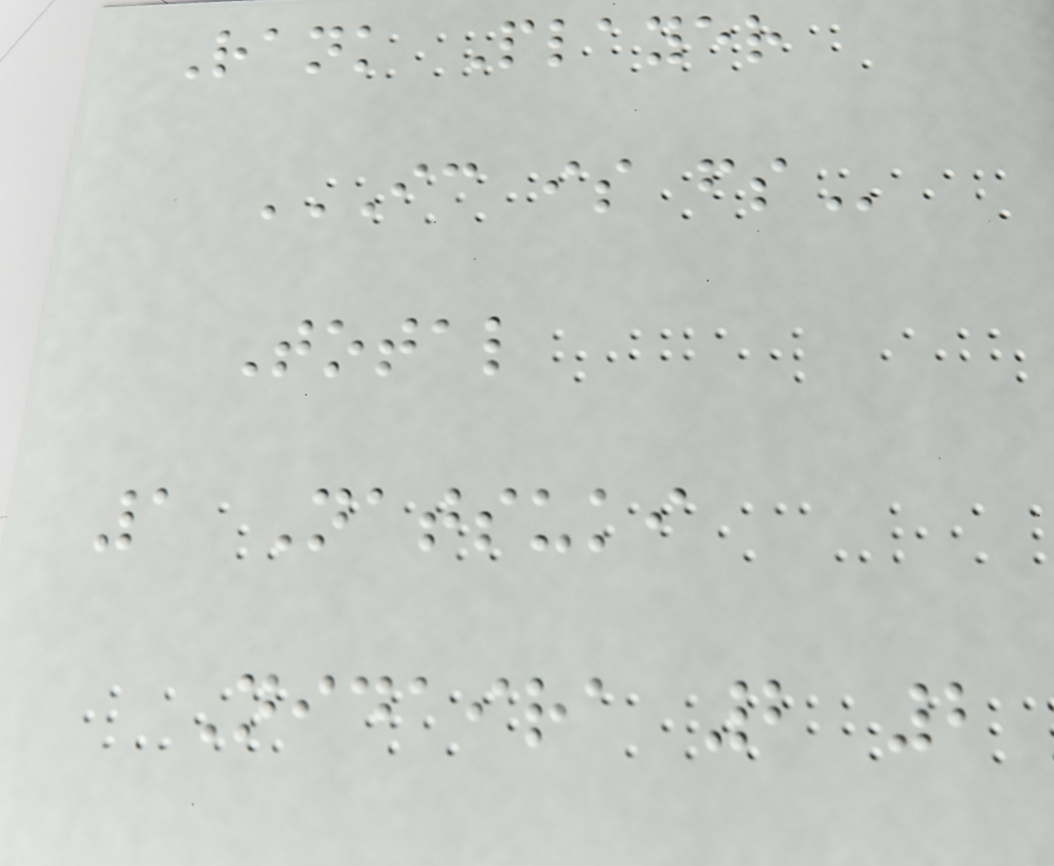Rank Player
IC IS FS
Total
1 Natsuki
Nidaira 2 2
